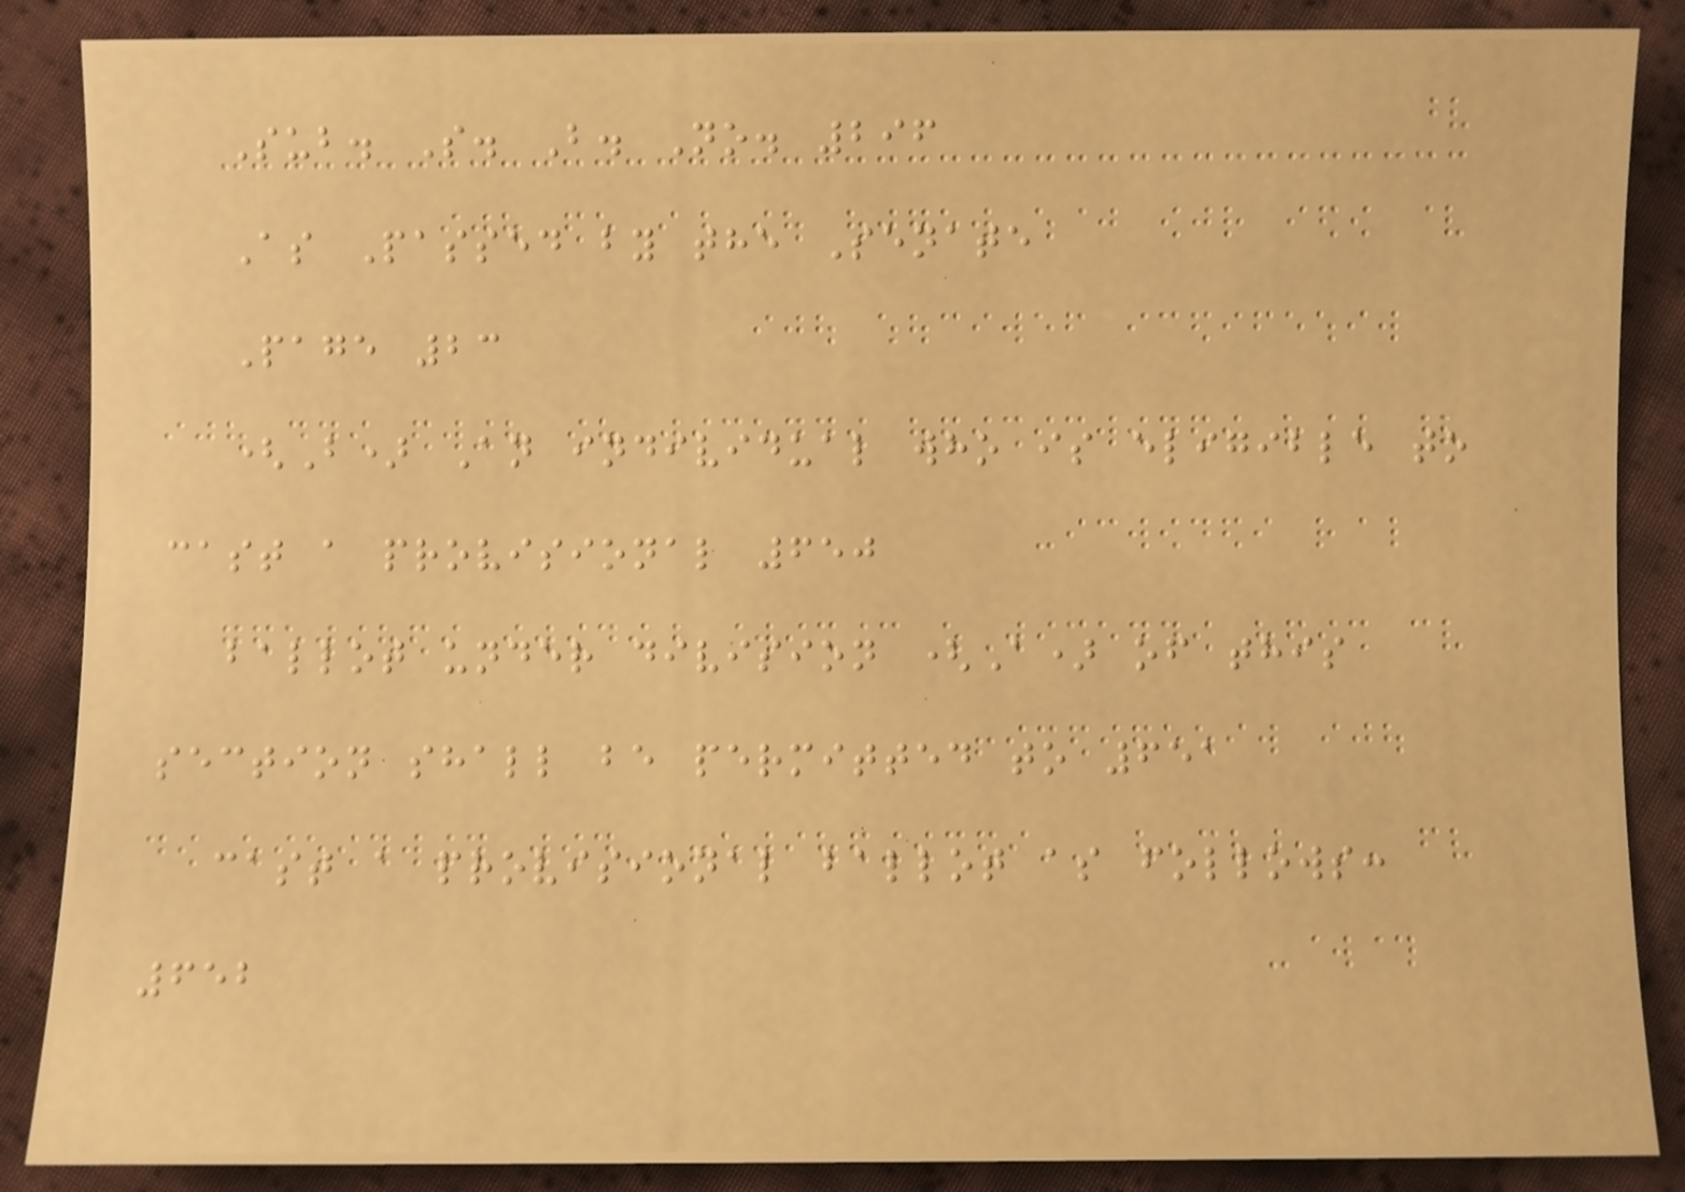Sub. S. B. No. 296
As Passed by the Senate
Page 23
(B) An individual who is eligible to
cast a provisional 650
ballot under division (A) of this
section shall be permitted to 651
cast a provisional ballot as follows:
652
